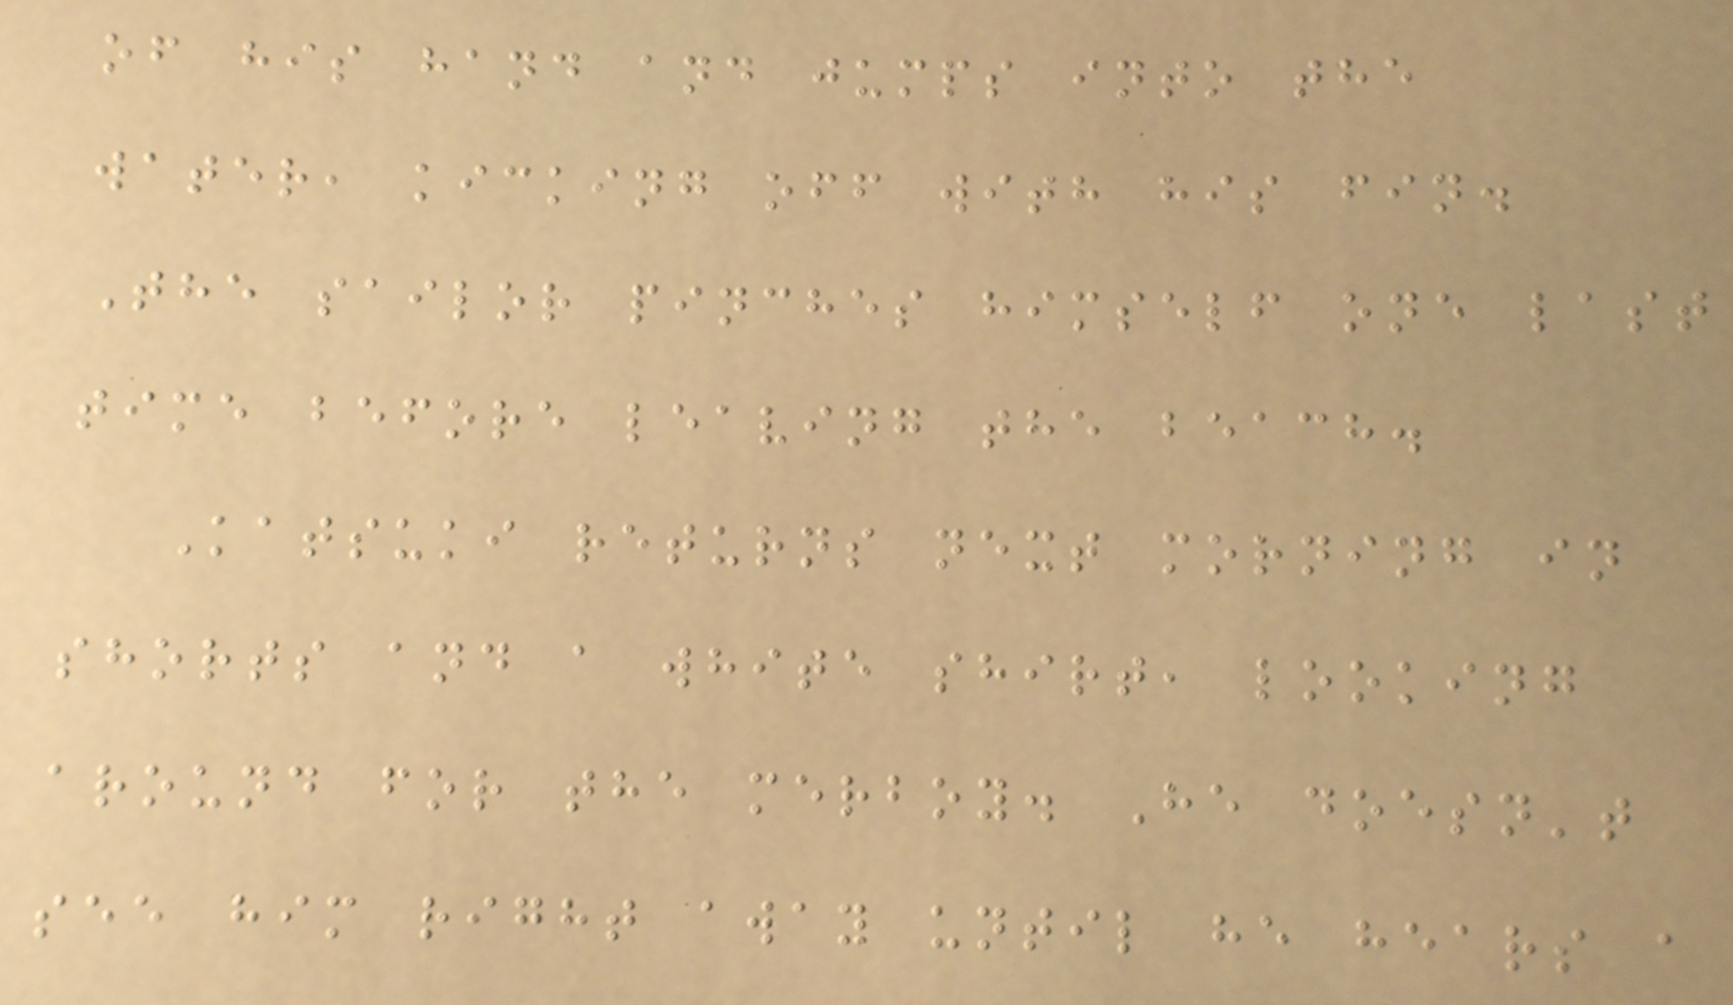of his hand and jumps into the
water, kicking off with his fin.
The sailor pinches himself one last
time before leaving the beach.
Katsuki returns next morning in
shorts and a white shirt, looking
around for the merboy. He doesn't
see him right away until he hears a
